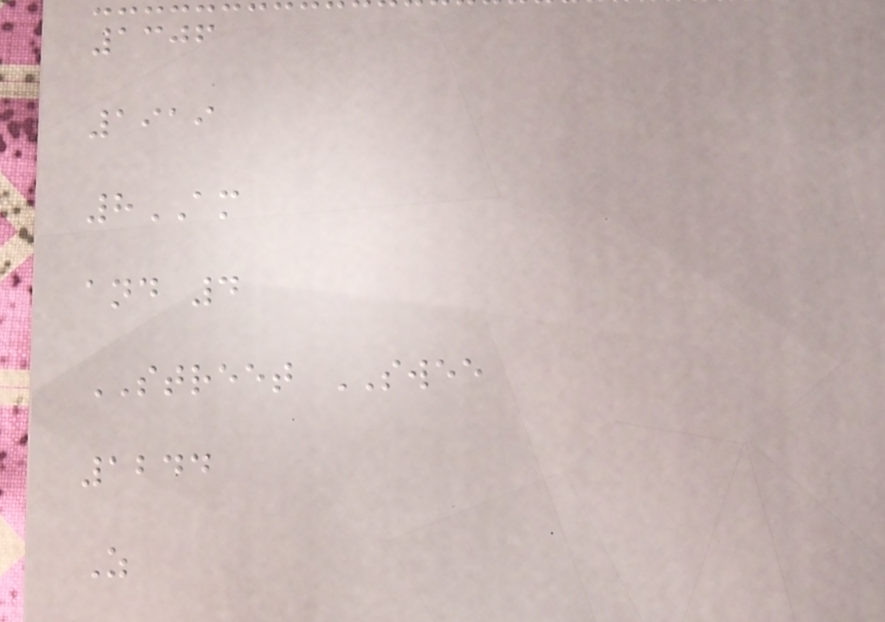1306
1919
8AM
and 4
STREET SWEE
1244
Z
